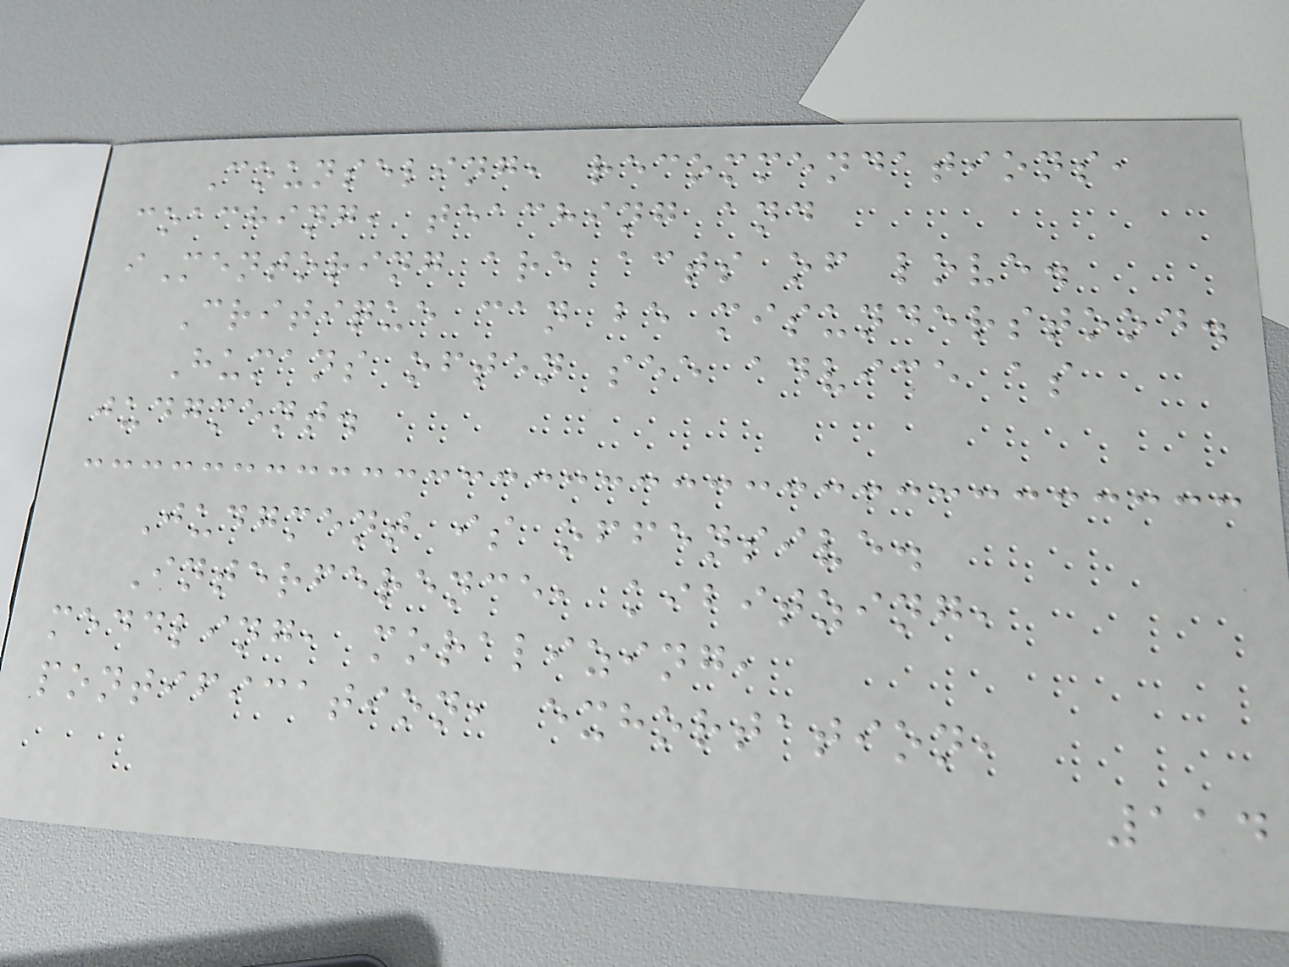Counseling, recommendations,
coaching, teaching and
iMentoring are acts of love.
Critique can be misunderstood.
Humans often see advice as
judgment.
Judgment is offensive.
Interference, kibitzing,
meddling, moralizing,
pontification, exhortation,
114
